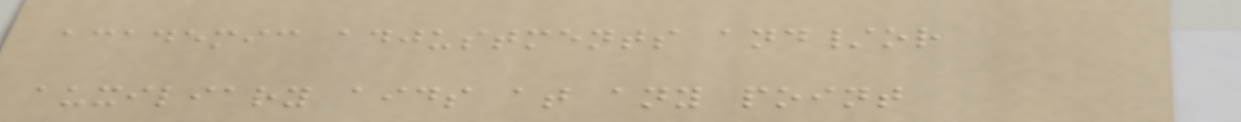academic adjustments and/or
auxiliary aids at any point
